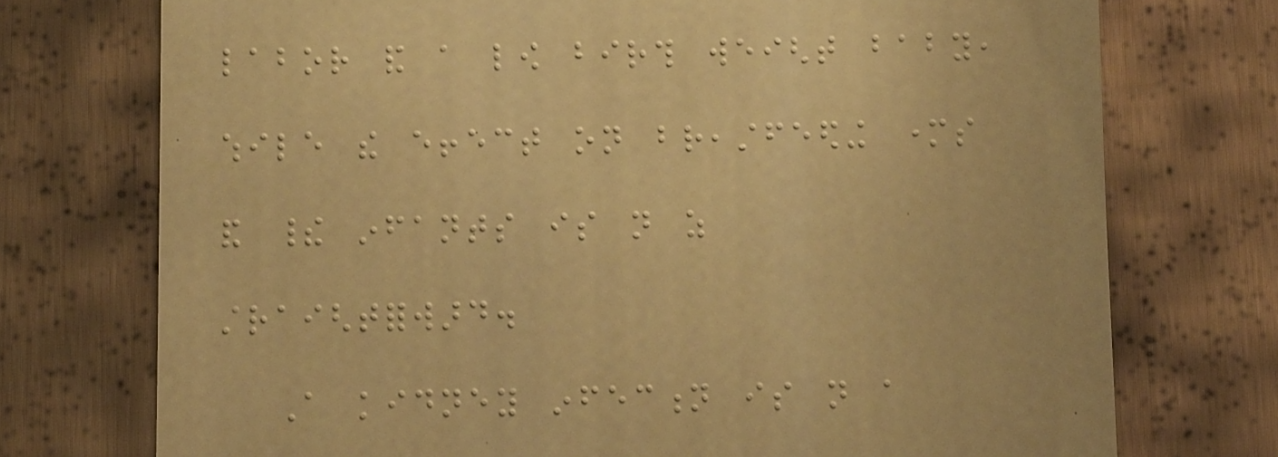labor and a low birth weight baby,
while the effect on breastfeeding mothers
and their infants is not as
straightforward.
A kidney infection is not a
